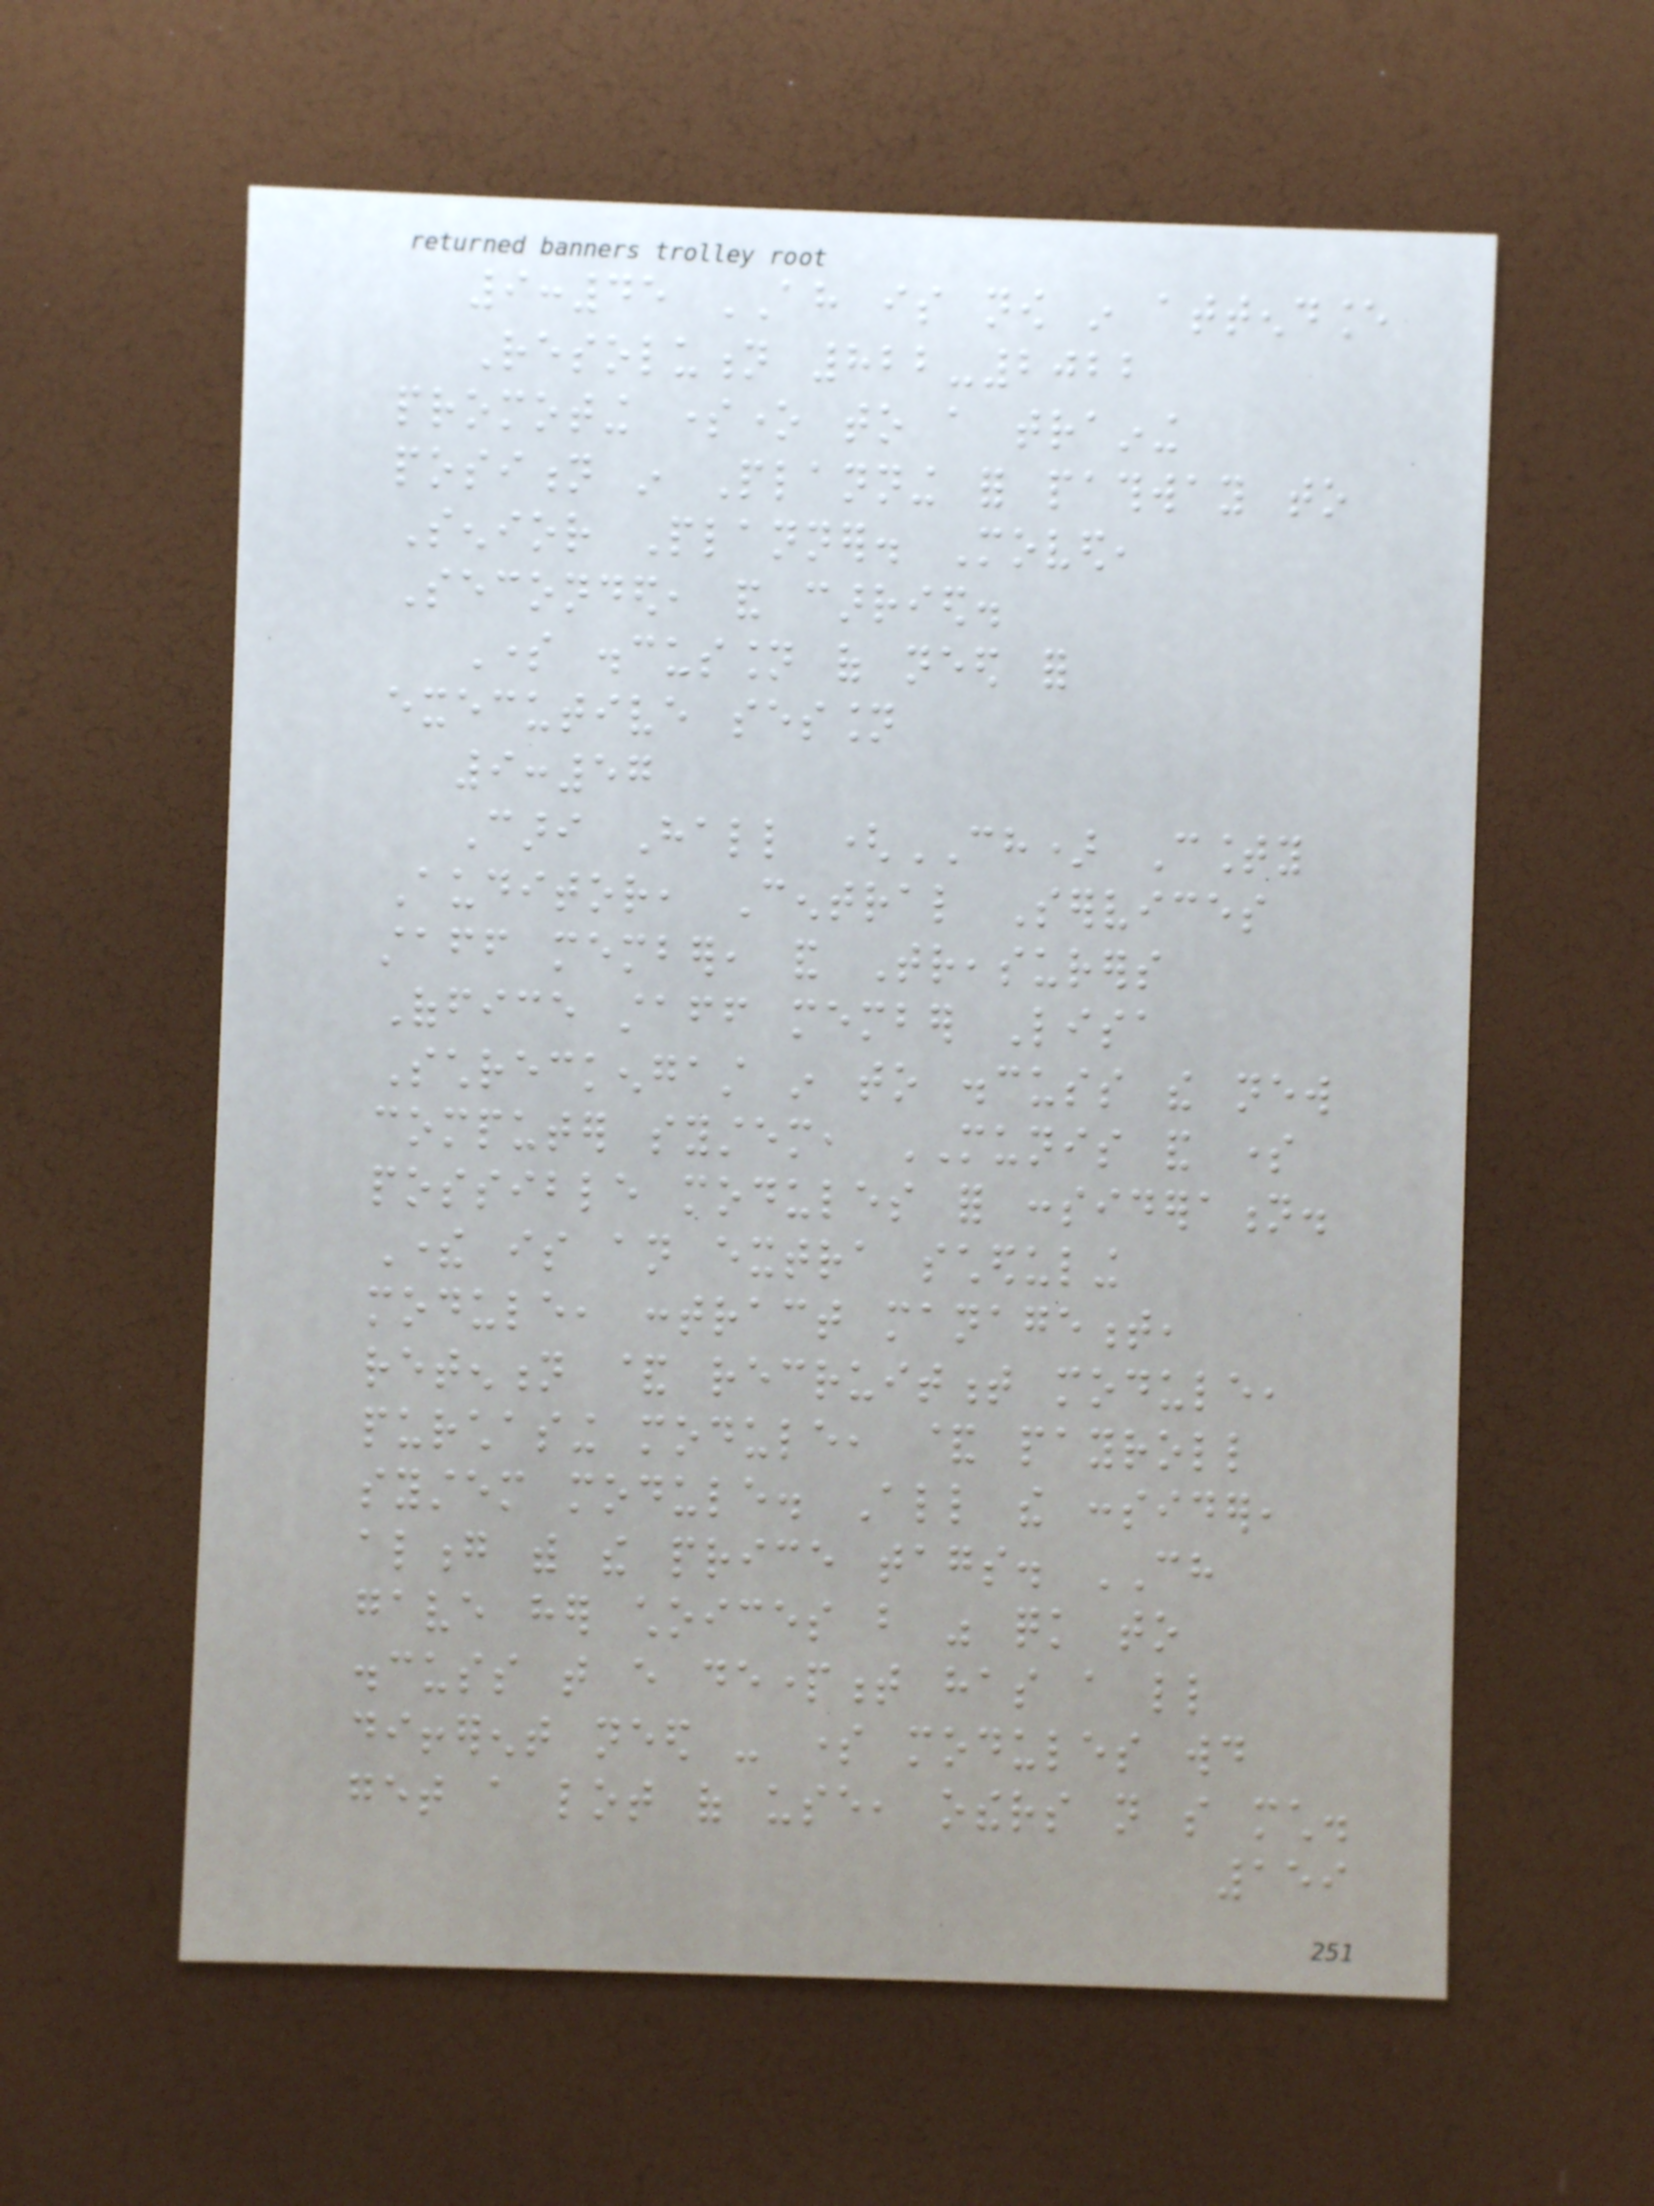9:45 AH is now in attendance
Resolution 822-2022
promoting someone to a training
position in Planning for pathway to
Senior Planner. Moved,
Seconded, and carried.
Some discussion of need for
executive session
9:57
Cari Hall (CH) County
Auditor, Central Services
staff member, and Treasurers
Office staff member Lisa
Schreckengast in to discuss the new
computer system, MUNIS and some
possible modules for consideration.
There is an extra scheduling
module, contract management,
retention & recruitment module,
purchasing module, & payroll
system module. All the consider,
along with the price tags. CH
gave her choices but was quick to
discuss that every department has a little
different need - some modules would
get a lot of use, others not so much.
159
